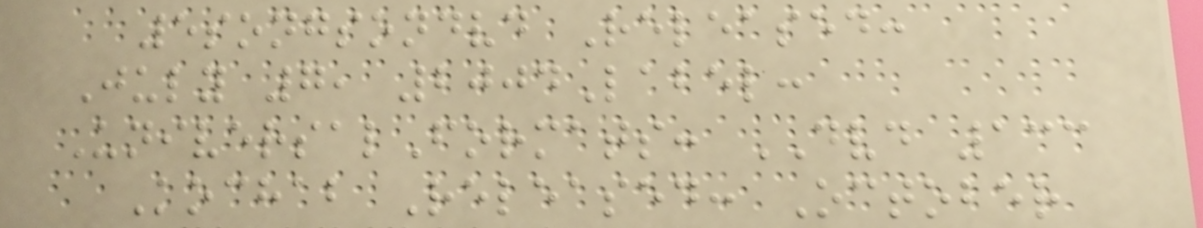5songsondvd Released:
July 7, 2004Label:
UniversalFormats: DVD 133
Kochab Released: October
